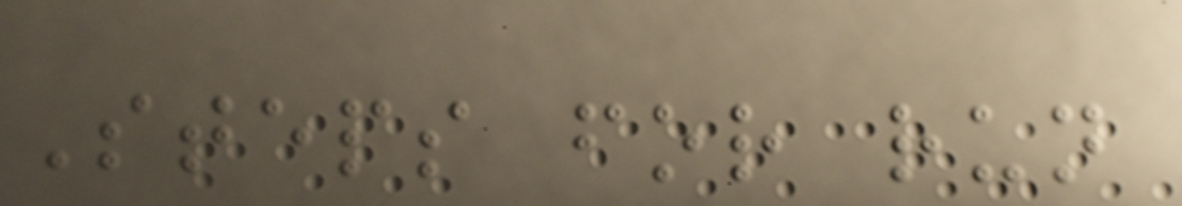Steps for run
